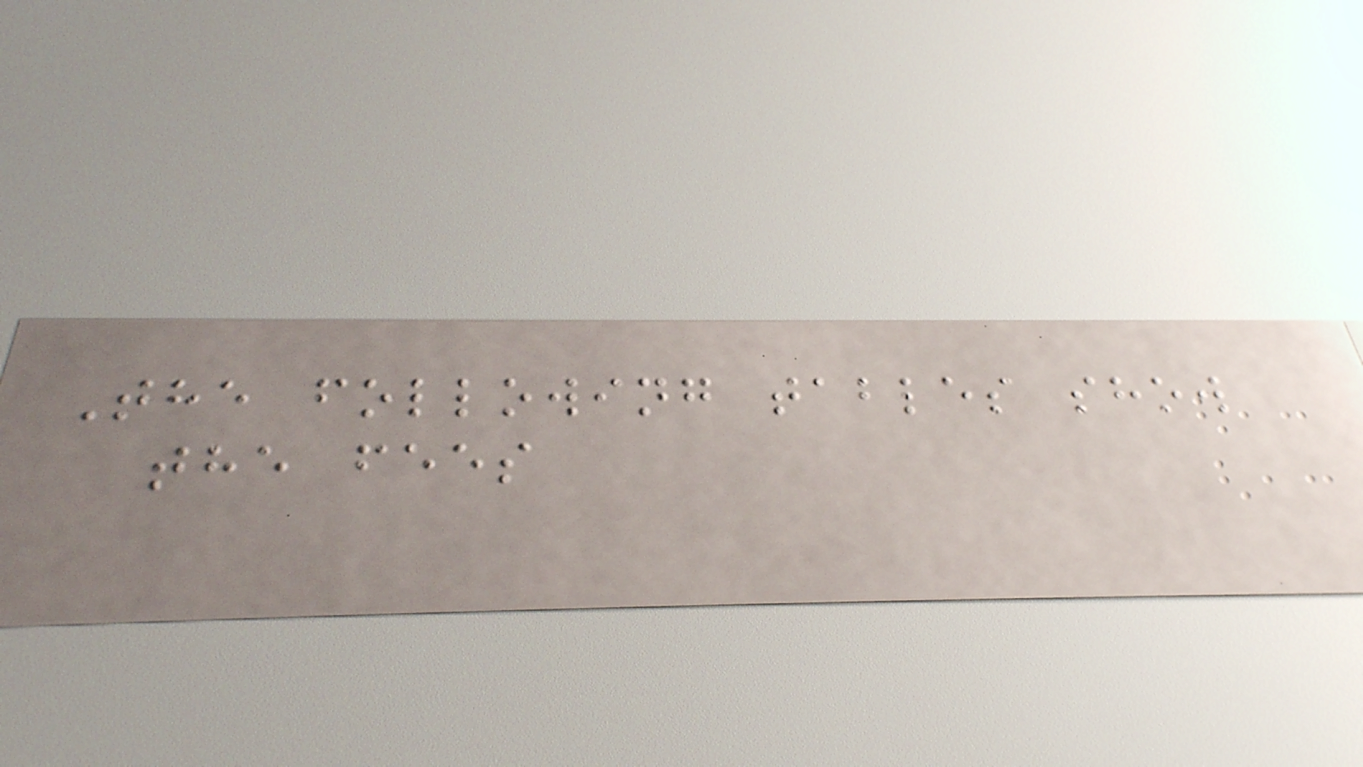The following tables show
the fees
